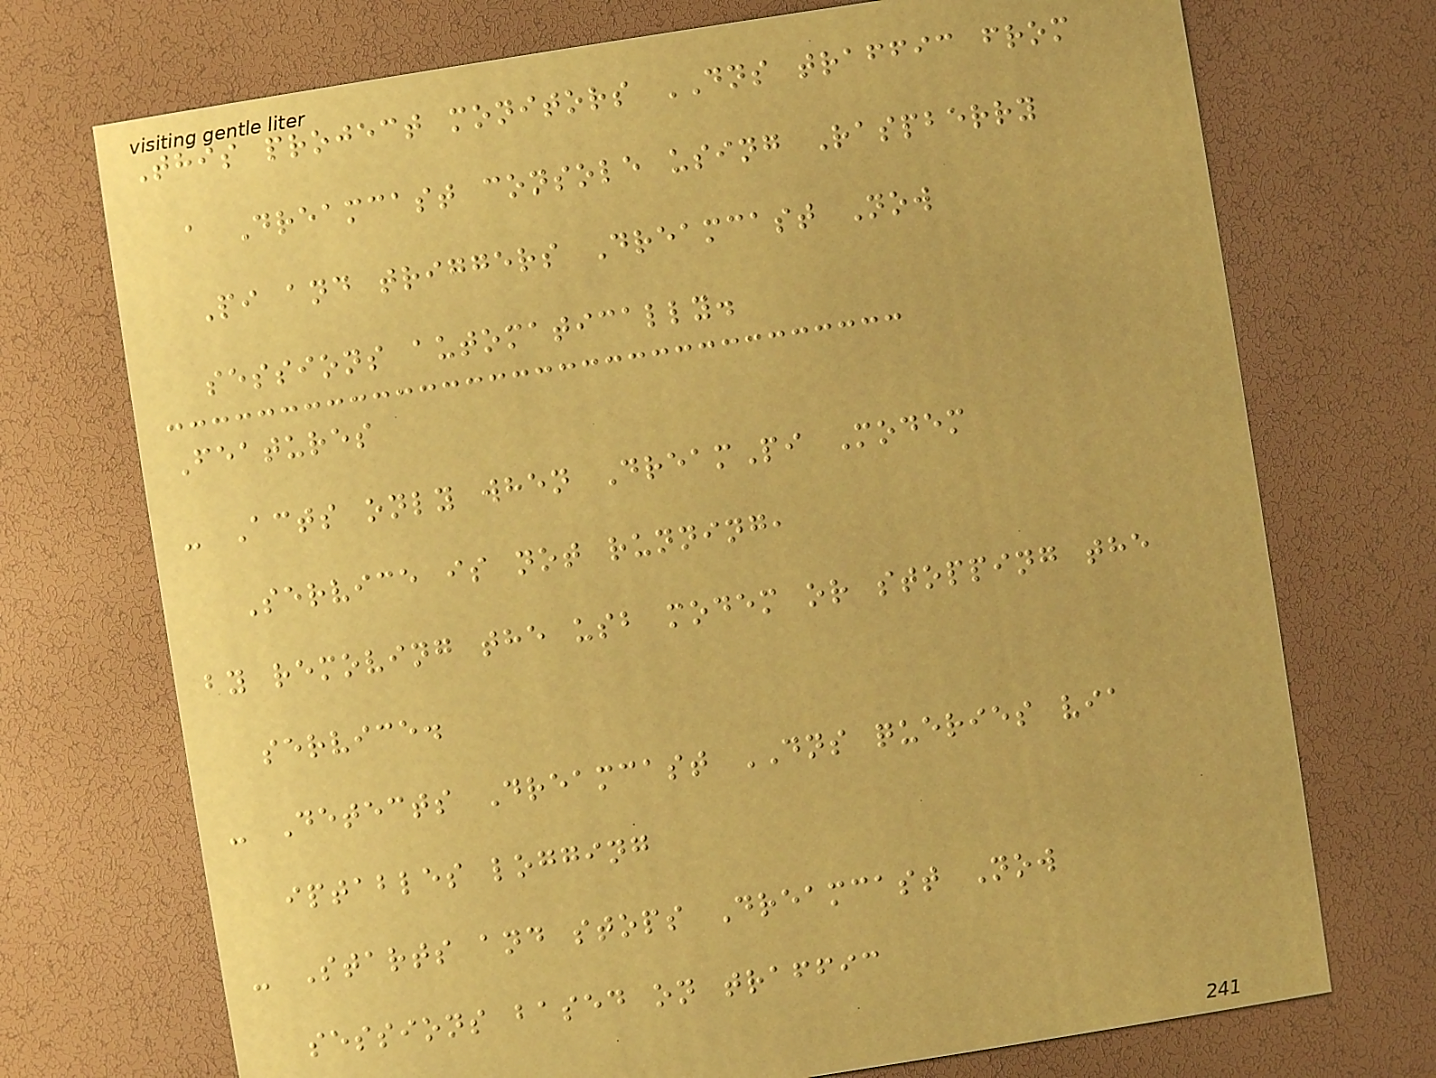This project monitors DNS traffic from
a Dreamcast console using Raspberry
Pi and triggers Dreamcast Now
sessions automatically.
Features
- Acts only when DreamPi Modem
Service is not running,
by removing the usb modem or stopping the
service.
- Detects Dreamcast DNS queries via
iptables logging
- Starts and stops Dreamcast Now
sessions based on traffic
